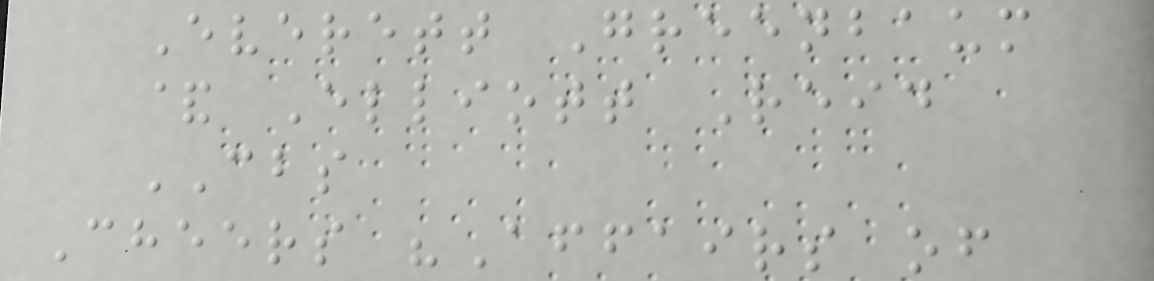Everett Greenbaum
& Elliott Reid
CBS
Cheers "Affairs of
